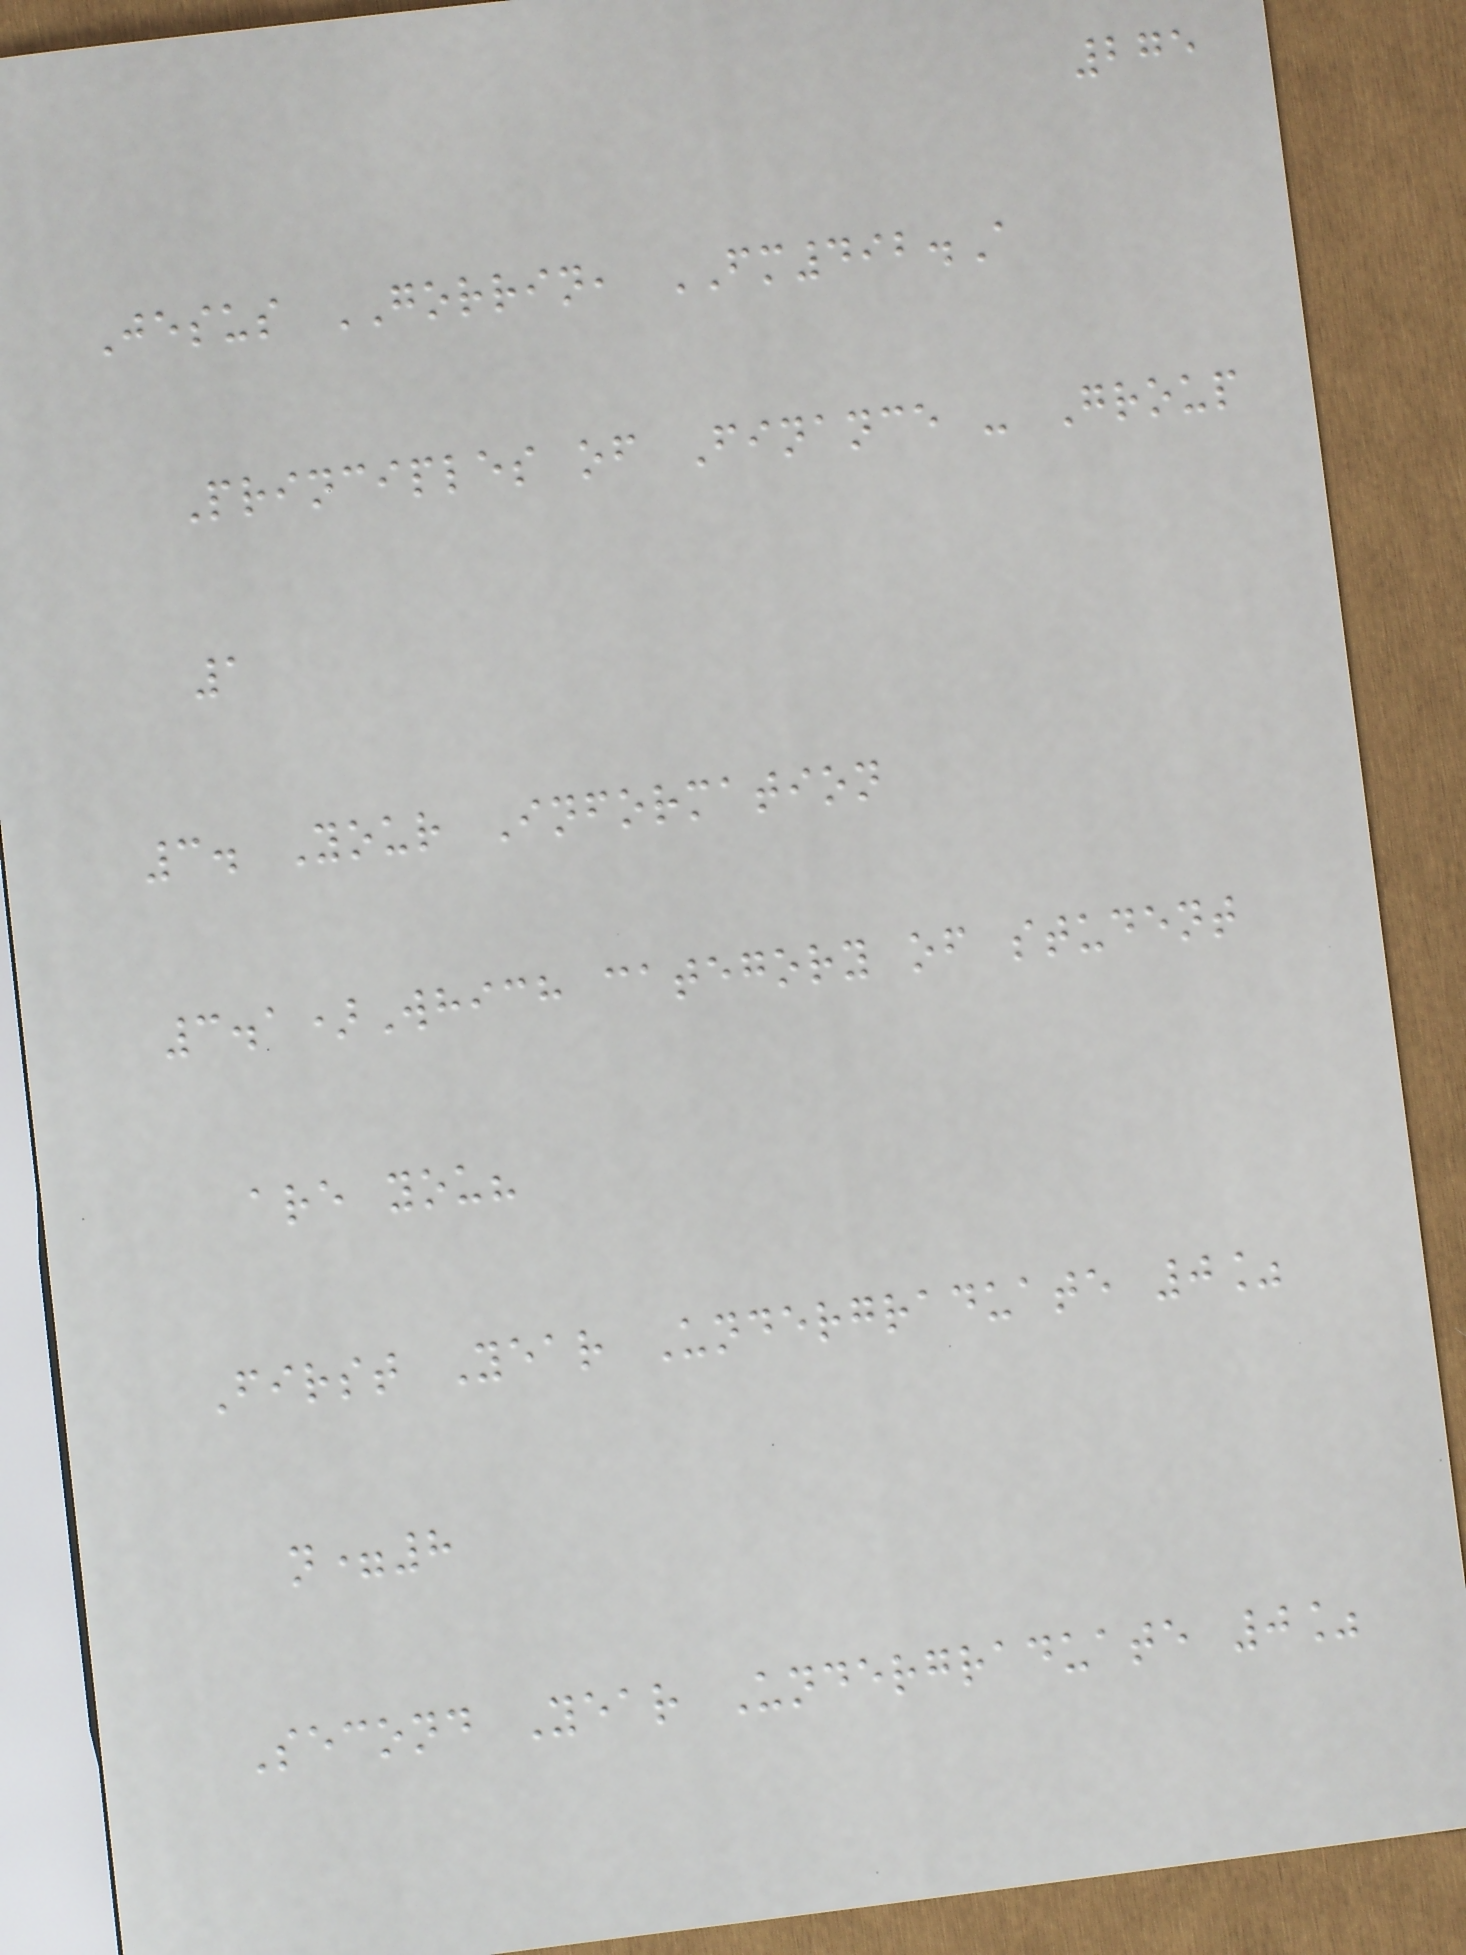275
Jesus GORRIN, FM492.A
Principles of Finance - Group
1
3. Your Information
3.1)Which category of student
are you?
First Year Undergraduate 0%
n=8
Second Year Undergraduate 0%
